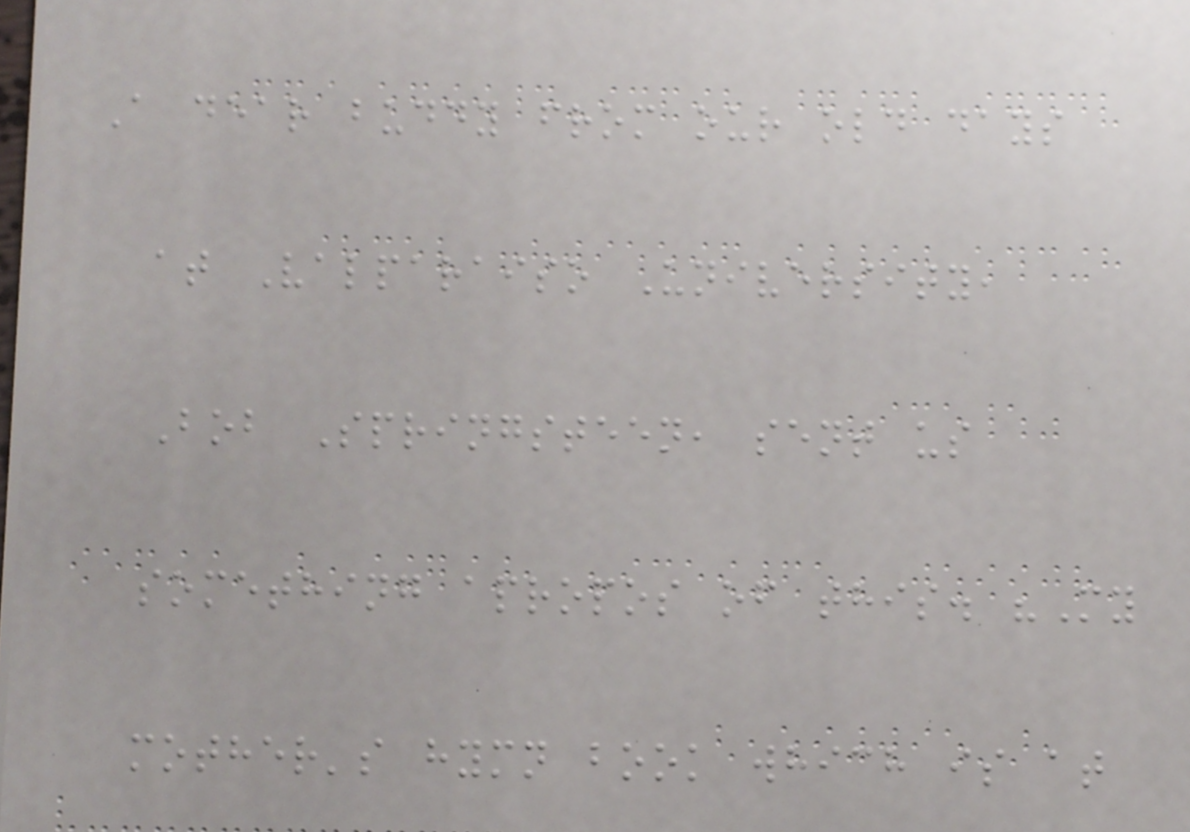A dear buddy from our old days
at Valparaiso University,
Bob Springsteen, sent us
something apropos of this. "My
mother's hymn book which is at
